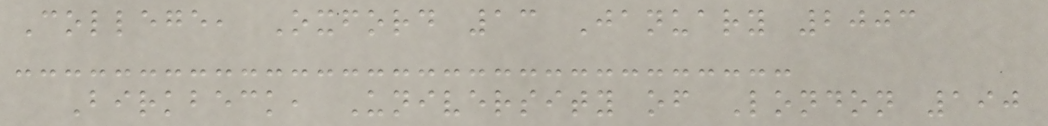College, Oxford 13 January 2003
Birkbeck, University of London 190
